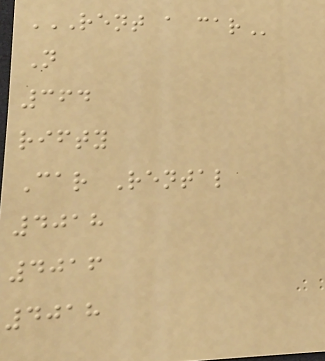RENT A CAR
N
364
rifty
Car Rental
4018
4016
4018
